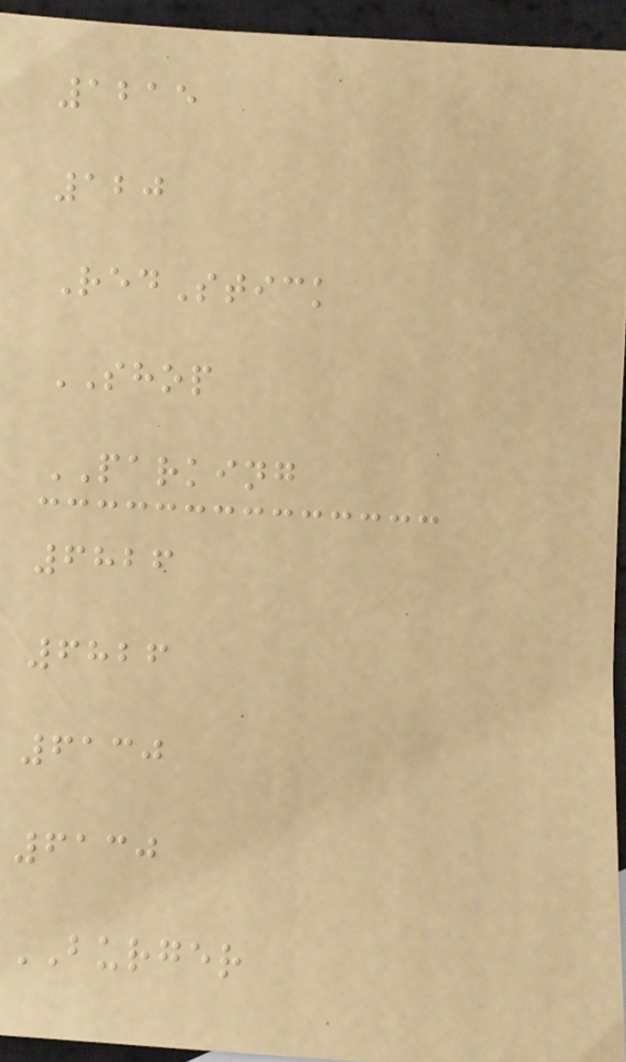1215
120
RedStick
SHOP
PARKING
6826
6826
6130
6130
BURGER
